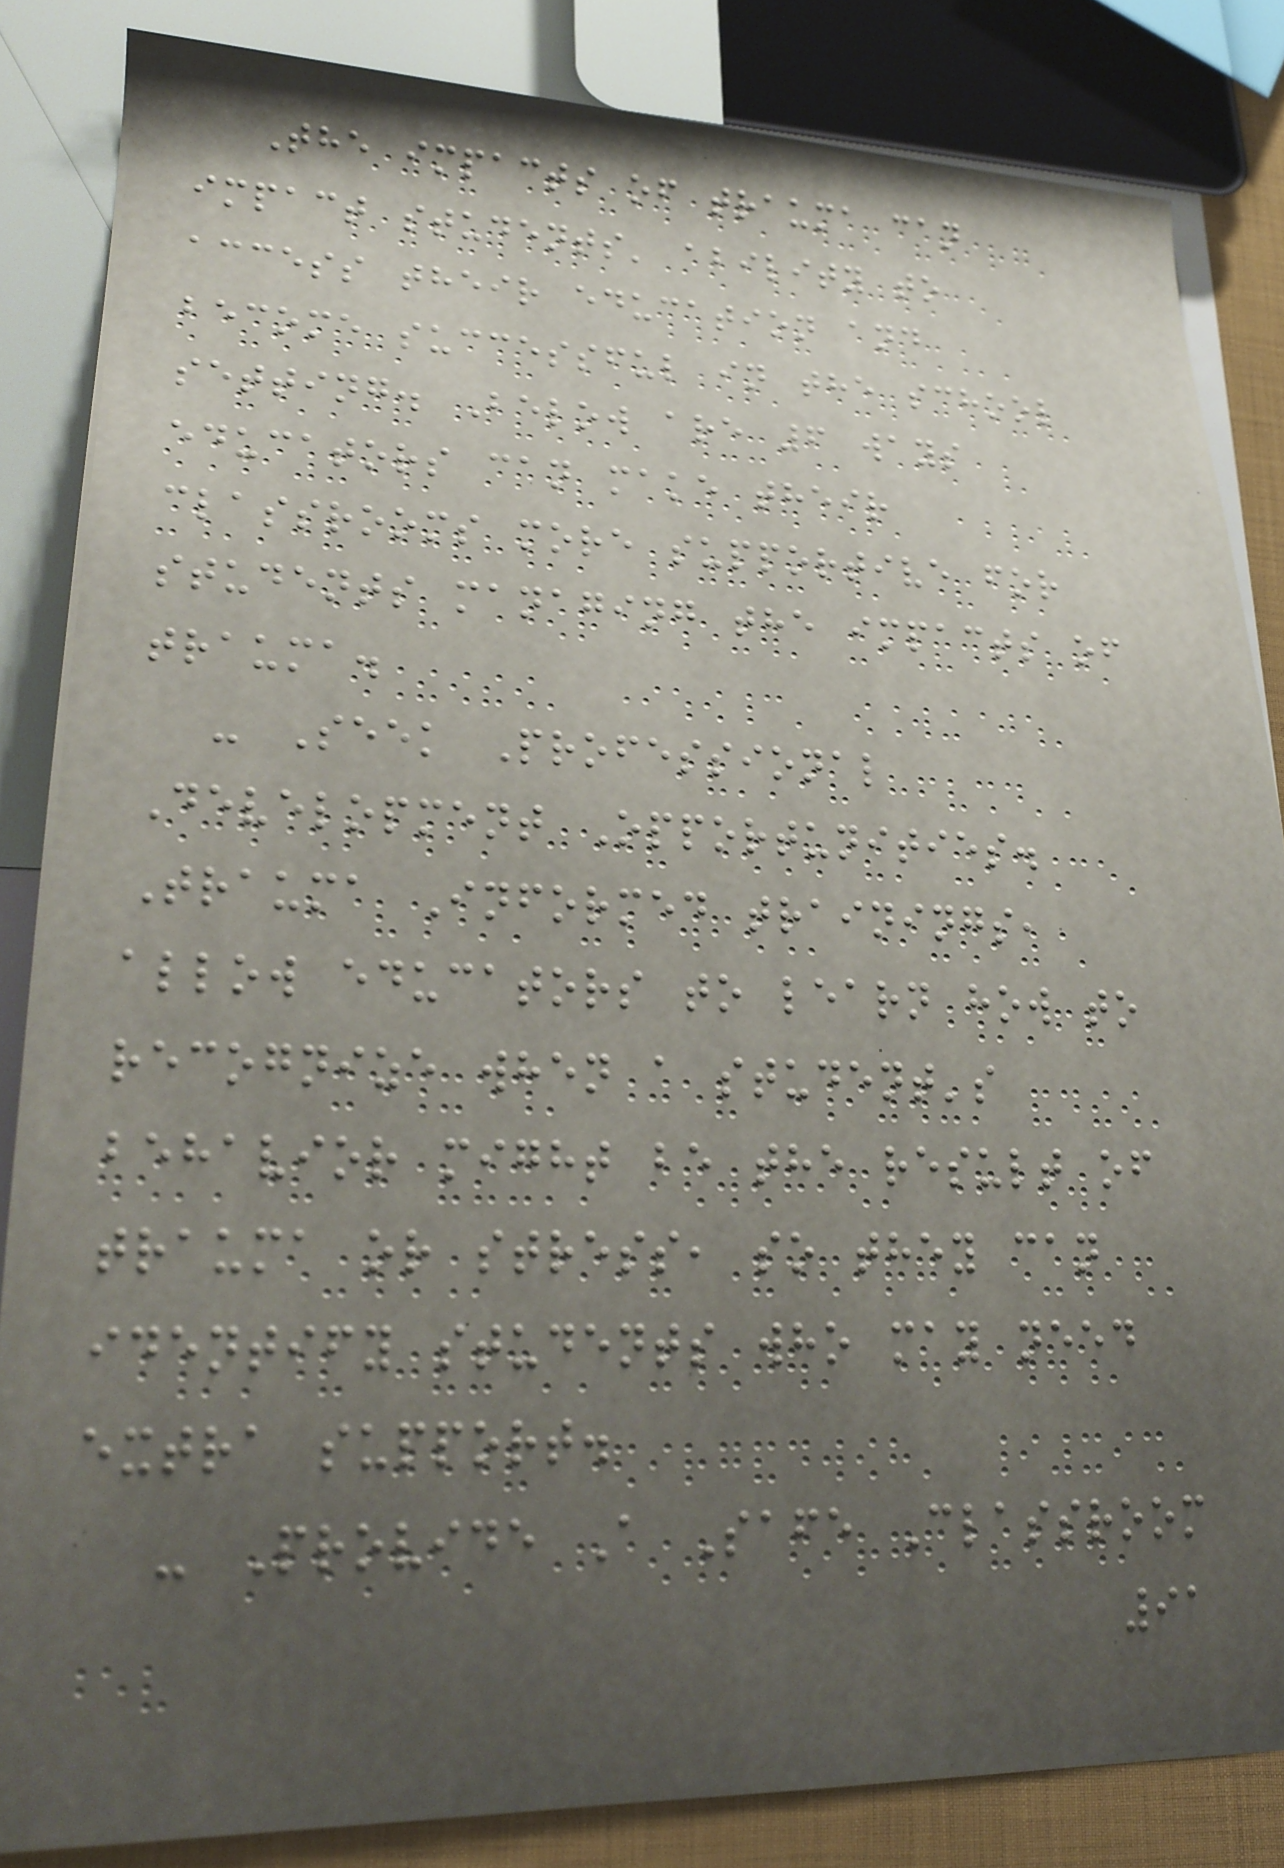The impacts of trauma can
impact students' ability to
access their education and
become successful in the school
setting. Below are 6 ways
educators can make their
classrooms more supportive for
students managing the impacts of
trauma.
- Seek Professional
Development Opportunities.
Trauma Informed trainings,
allow educators to learn how to
recognize when a student's
behavior might be the result of
trauma or stress, so they can
identify students who may need
extra support.
- Provide A Safe Classroom
91
